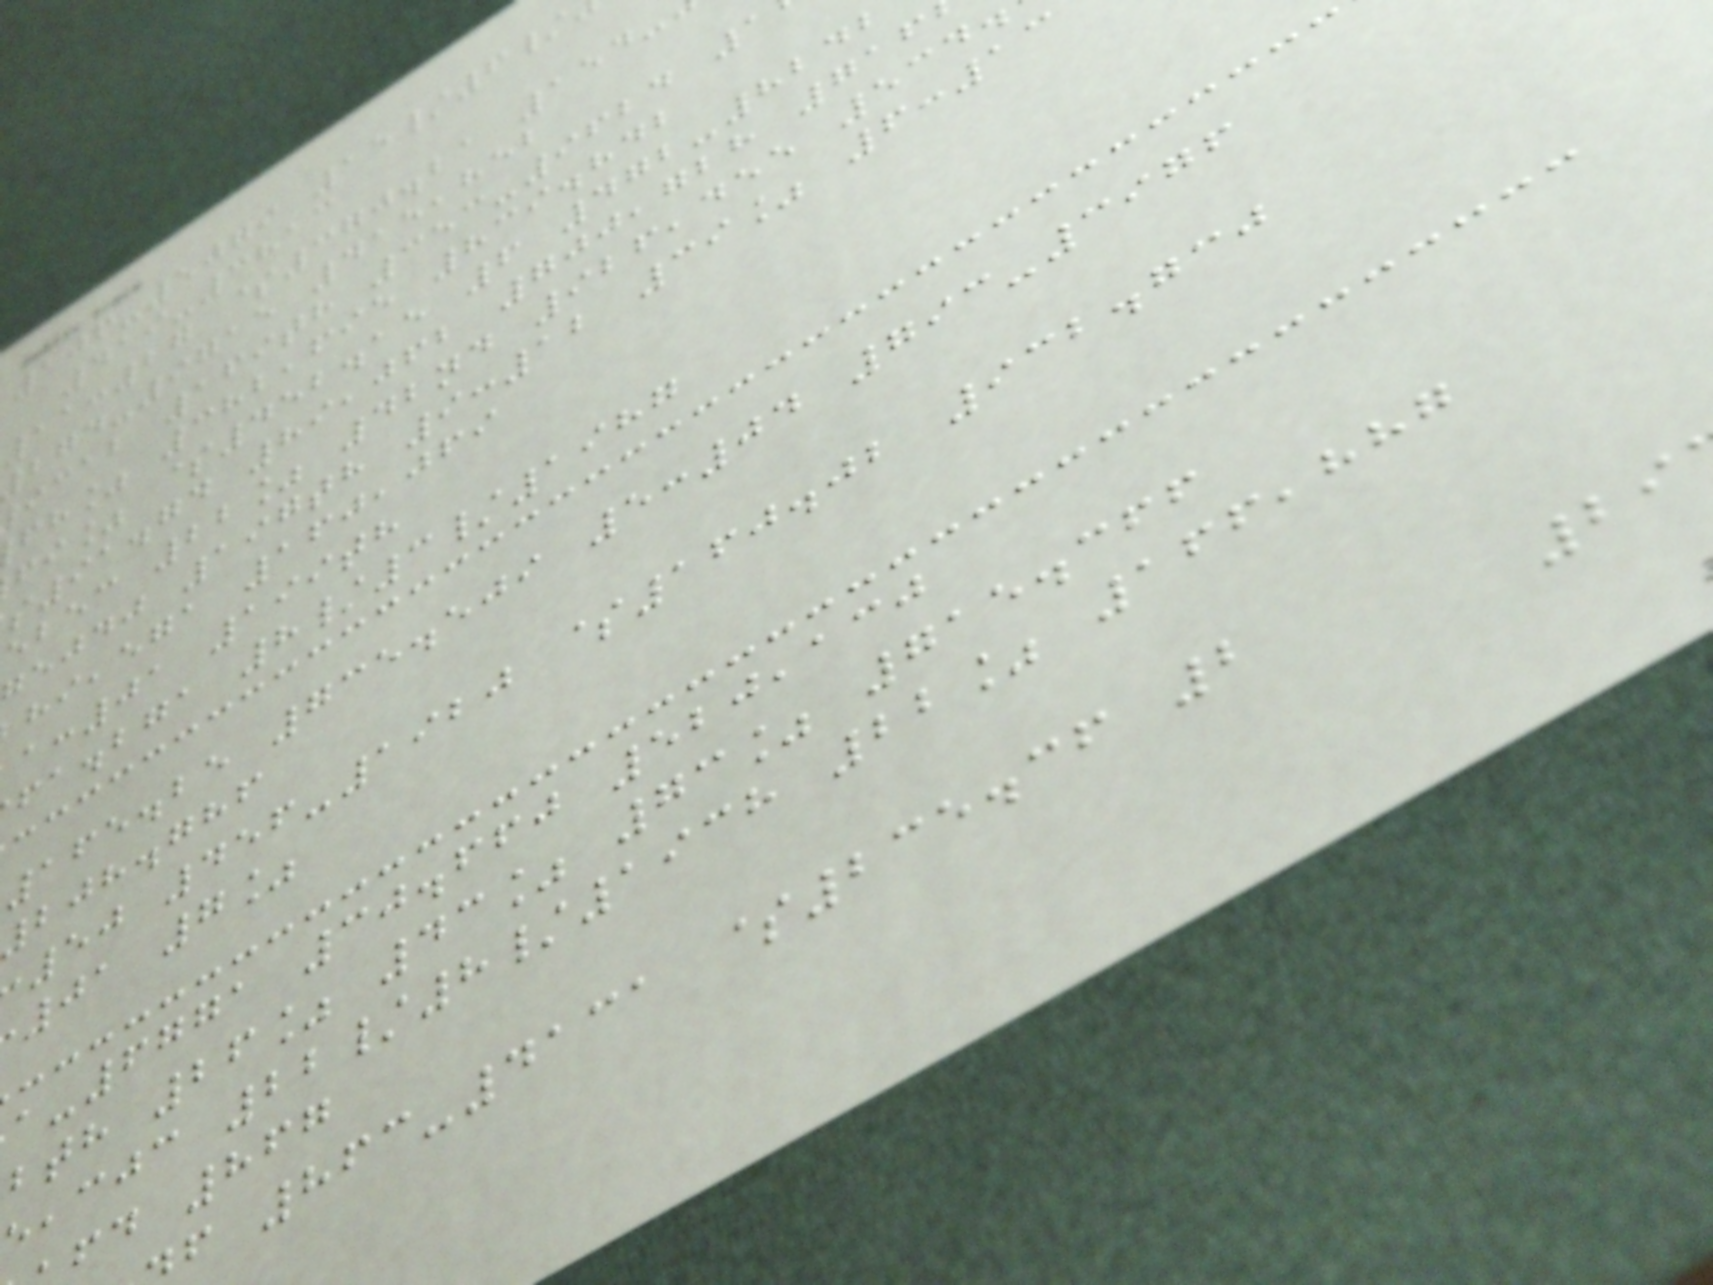106-5079 15/6/
419-3813
11:27 $370.21 154-
-9715 415,852
icab 169th 353-9624 1
fh% 382,695 839.842
fi% $452.15 6 472-8242
91.74 89,062 700,728 716
ebec 22% 42nd 926,455 534
ejdj 197th 9:12 39% 6:13
,ega 160,069
:01 199th
fa.bga 8/3/1987
165.25 735.509 5:04 793-3976
208.786
50 456-1920 $160.02 932.730
01 7%
-6771 30.660 520,130
bth 26% 43% 73% 715.366
,cjc 22/8/1938 22% 166,887
fd 867
f 863-4131 $235.36 2
